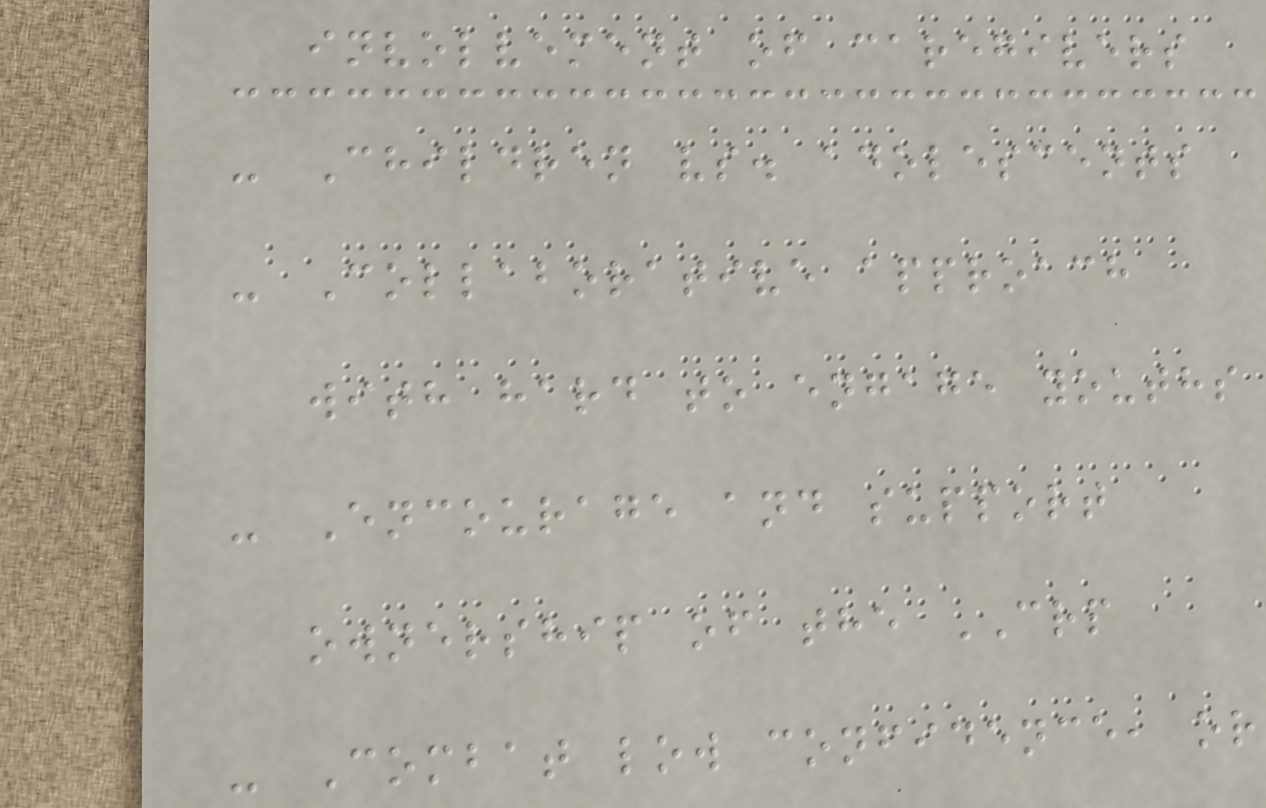involvement of caregivers
- Children vs. adolescents
- Collaborative approach
with hard to engage youths
- Encourage and support
ownership of the CRP
- Combat low confidence, or
